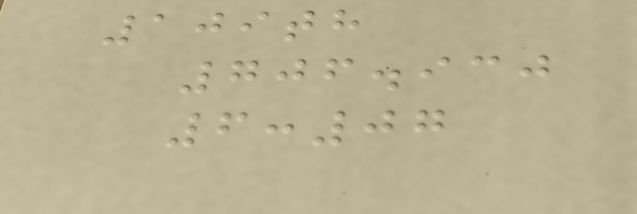109th
706.930
6:07
